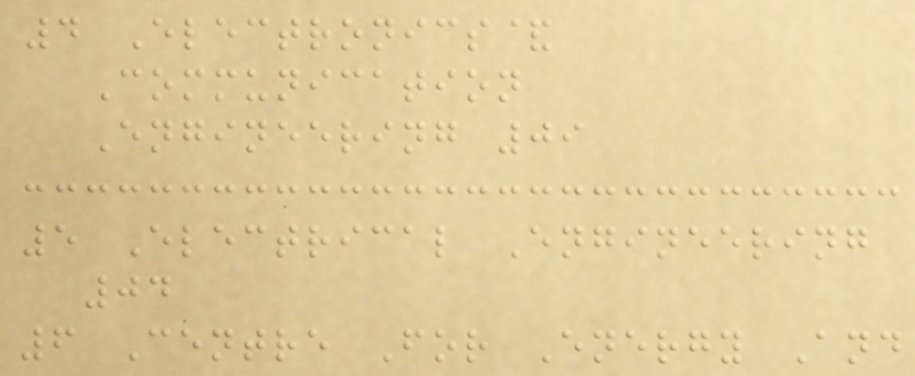4 Electronics&
Communication
Engineering 09
5 Electrical Engineering
04
6 Centre For Energy And
